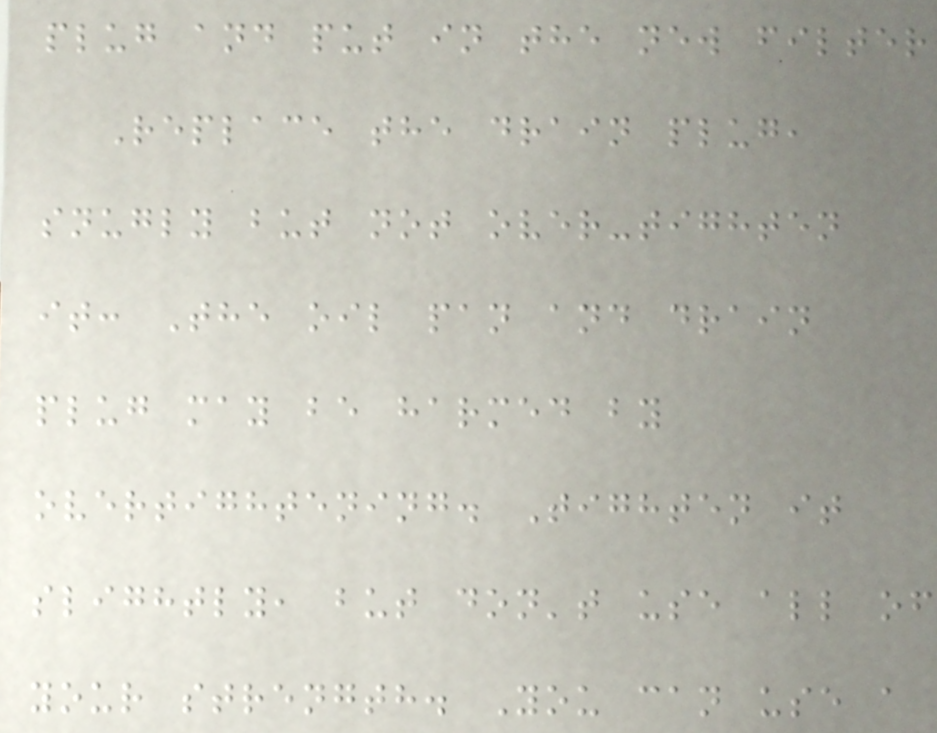plug and put in the new filter
Replace the drain plug,
snugly but not over-tighten
it: The oil pan and drain
plug may be harmed by
overtightening. Tighten it
slightly, but don't use all of
your strength. You can use a
